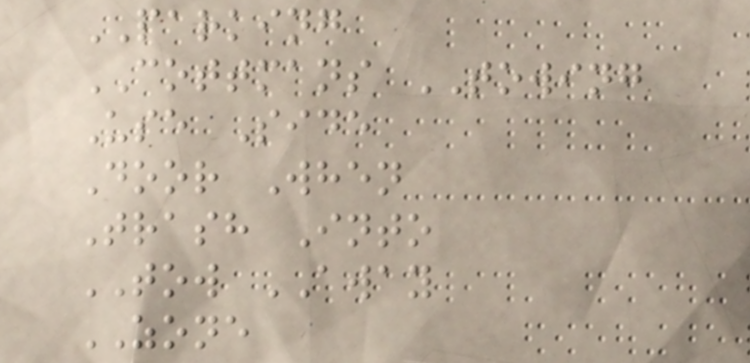PARKING
COTTMANS TOWING
Use Side
Door When
Trash Into
TOW AWAY
ZONE
